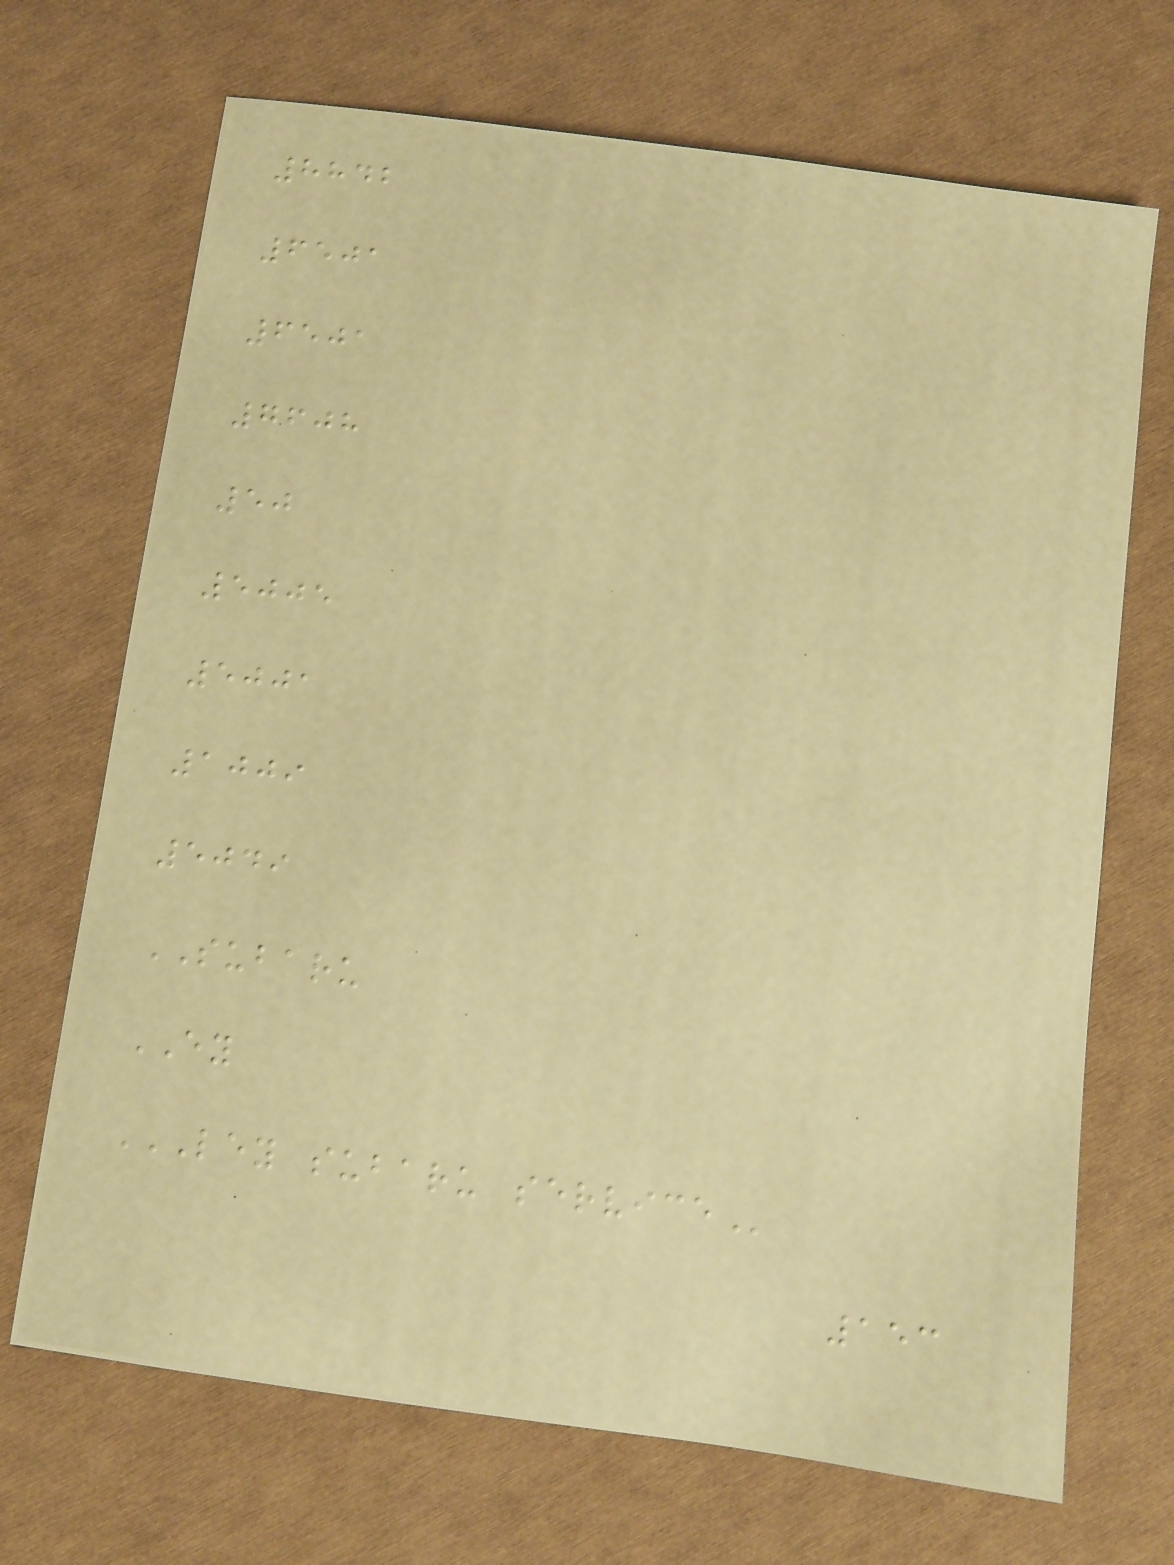8842
6501
6501
7608
50
5005
5001
1009
5049
SUBARU
EY
LEY SUBARU SERVICE
153
